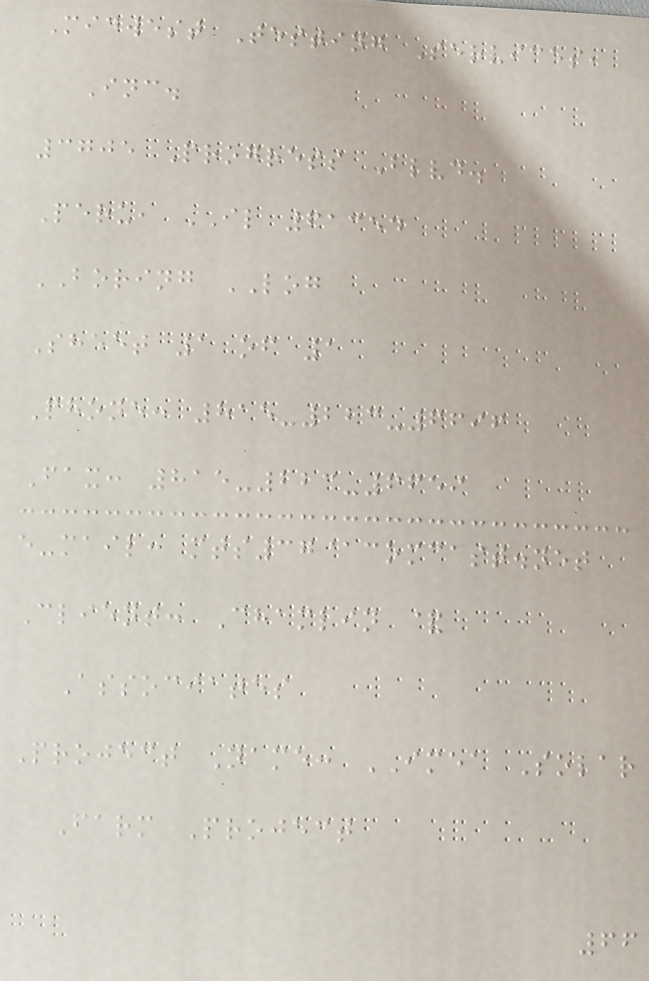Midwest Testing Services,
Inc.
3705 Progress Blvd.
Peru, IL 61354
BORING LOG
Sheet 1 of 1
Phone: 815-223-6696
Fax: 815-223-6659
e-mail: mts37@comcast.net
Client: Chamlin &
Associates
Project Name: IMEA Solar
Farm Project
66
